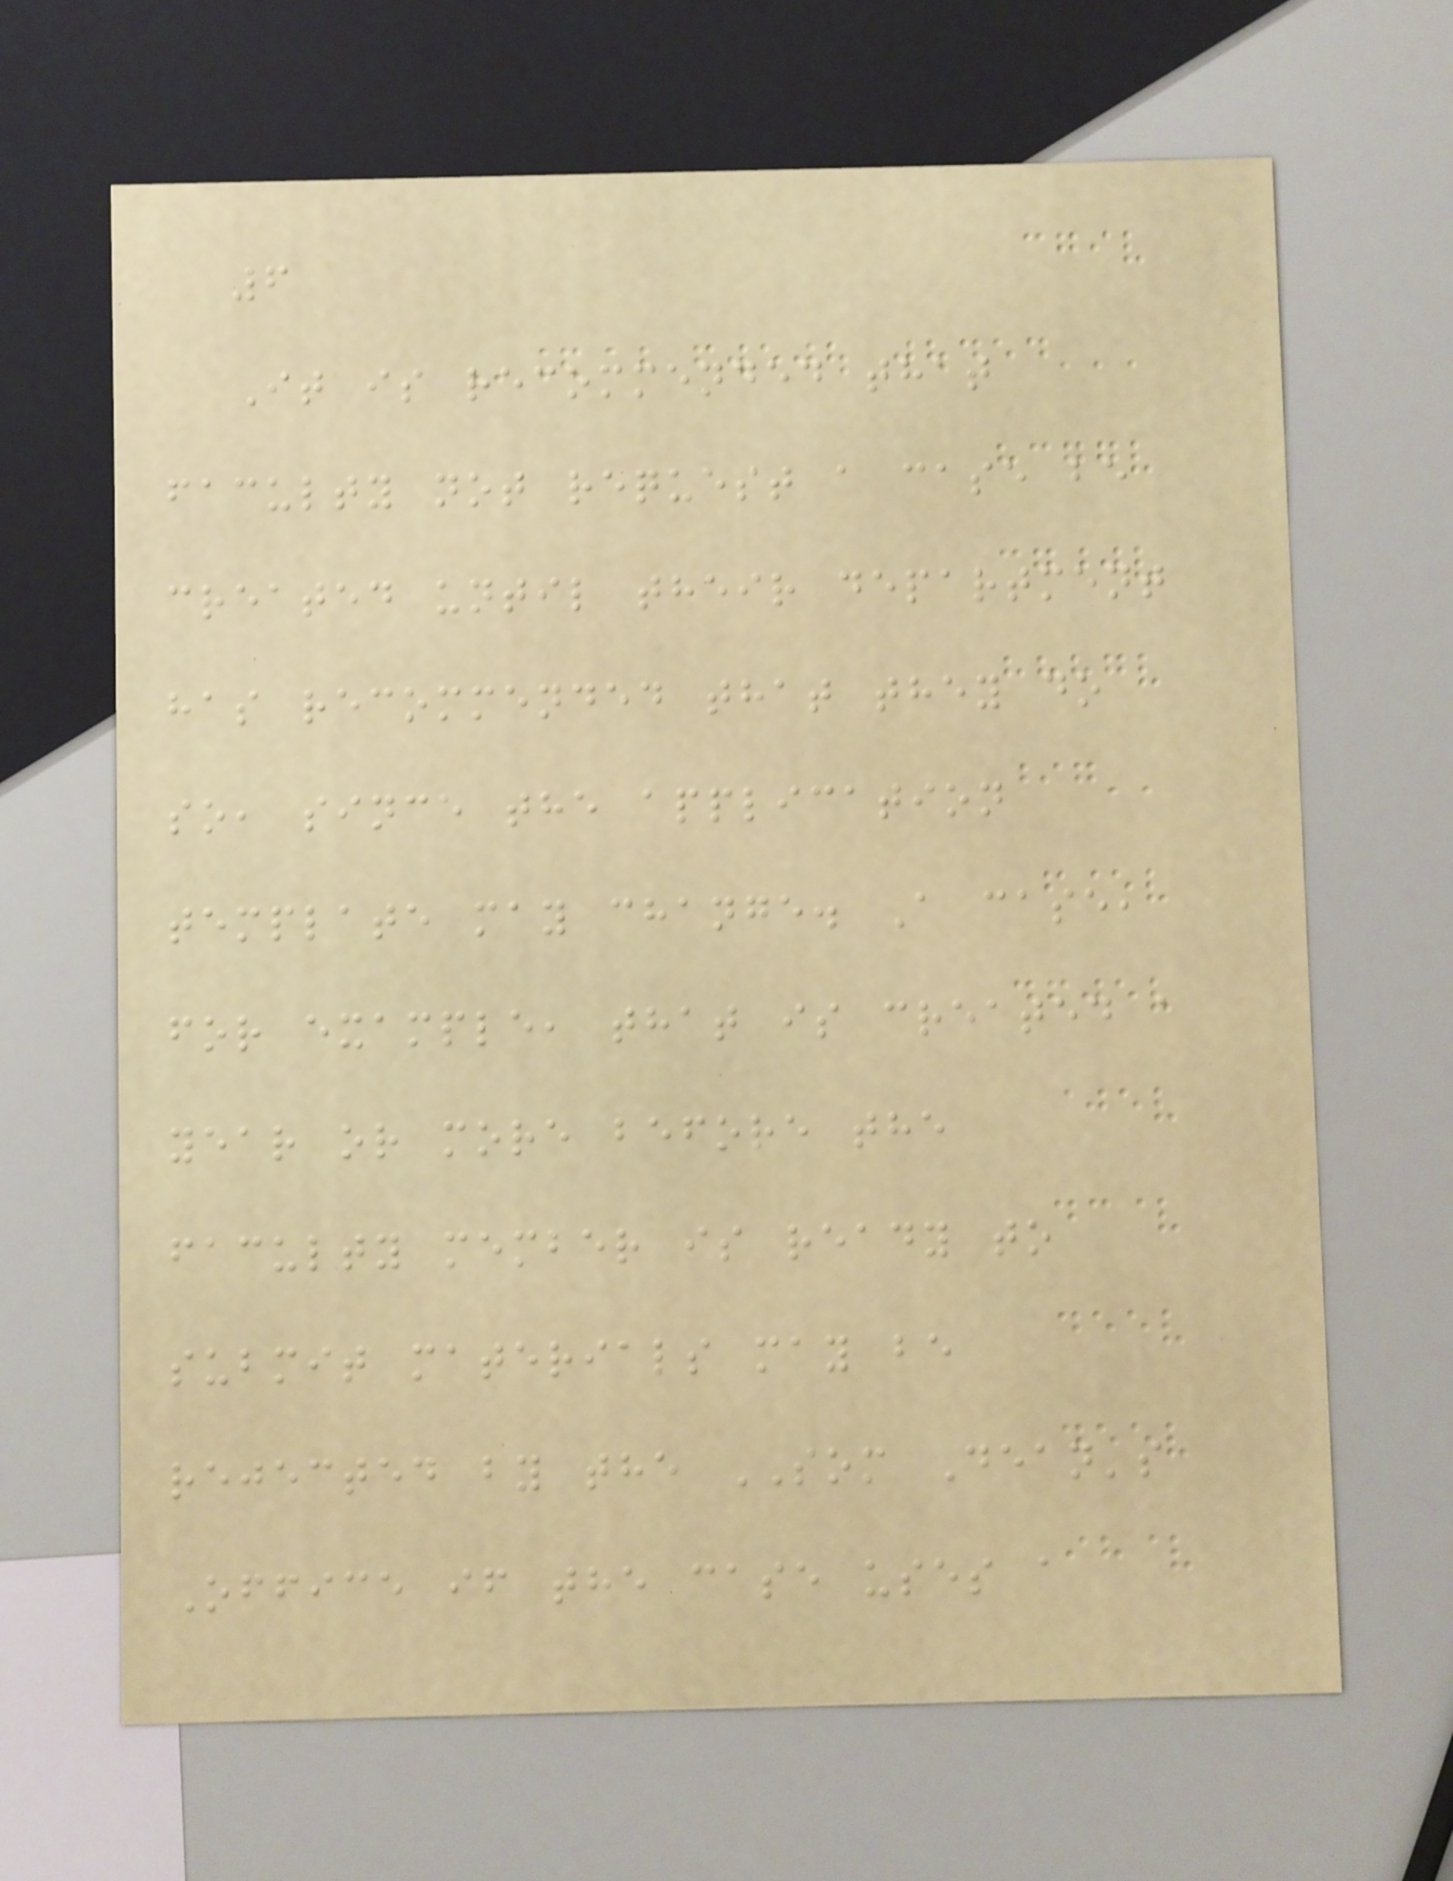6
It is recommended that
faculty not request a case be
created until their department
has recommended that they do
so, since the application
template may change. A case,
for example, that is created a
year or more before the
faculty member is ready to
submit materials may be
rejected by the SOM Dean's
Office if the case uses a
